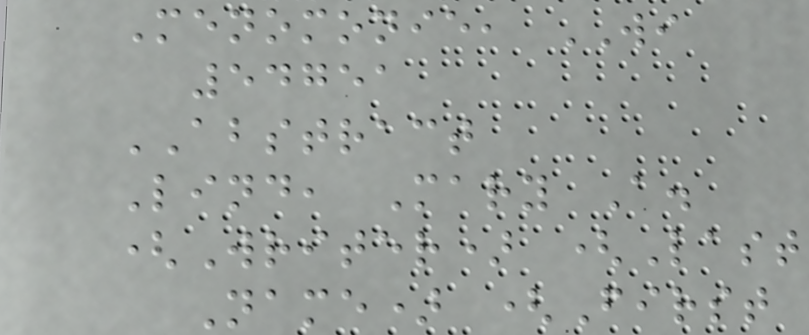Menomonie, WI
54751
ABSTRACT
Lind, Mary A.
(Writer) (Last
Name) (First
